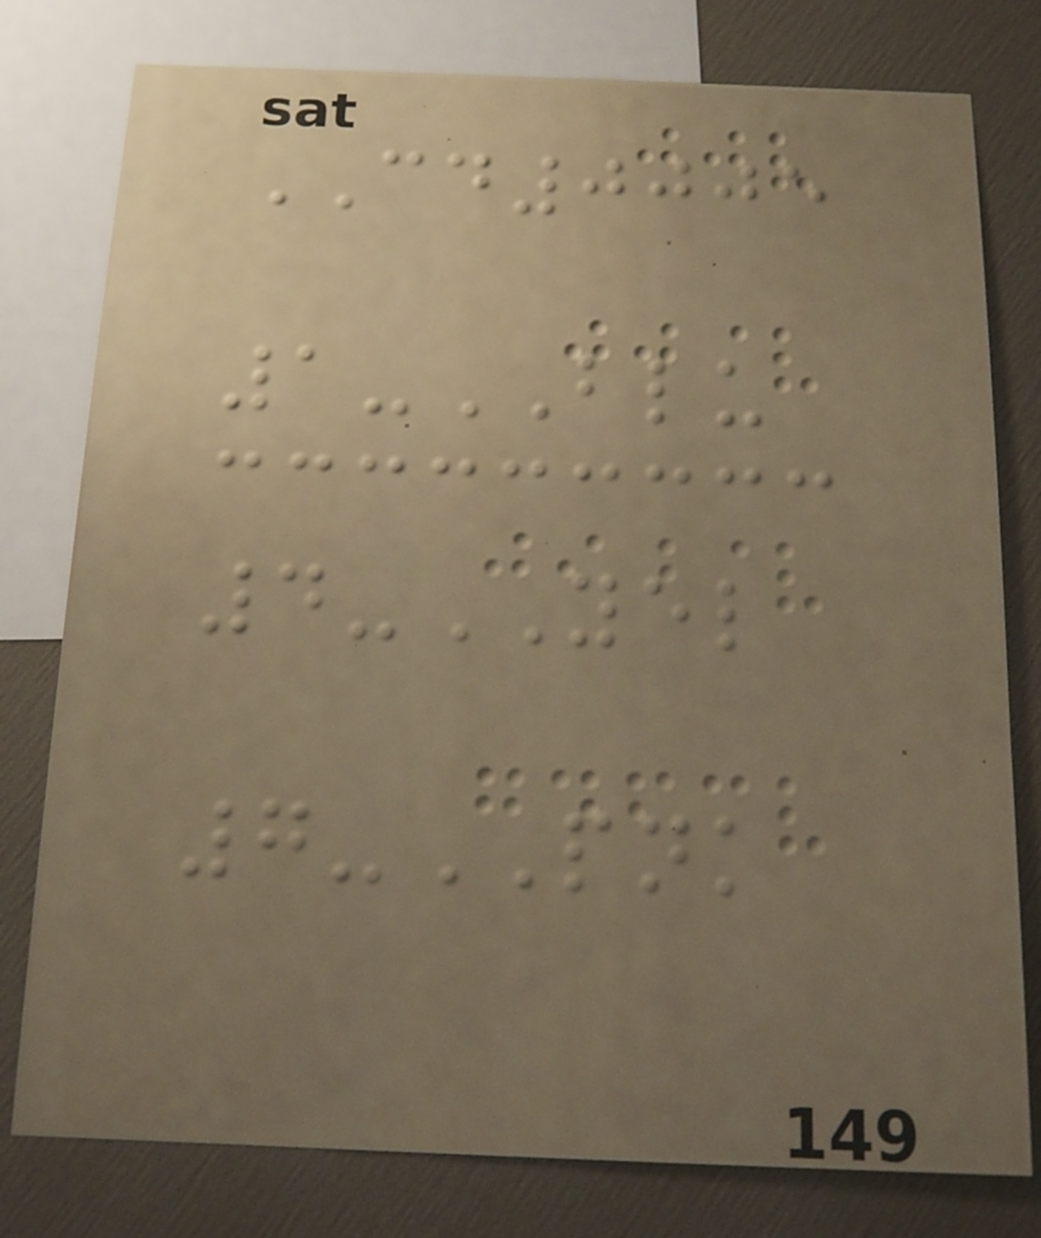CD0005
1-BLU
4-YEL
7-PNK
